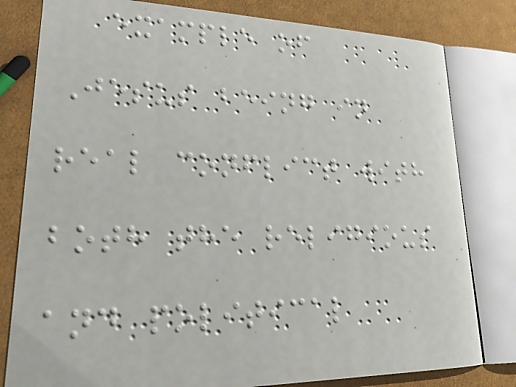example of
Jesus being in
real conflict with
both the religious
and political
